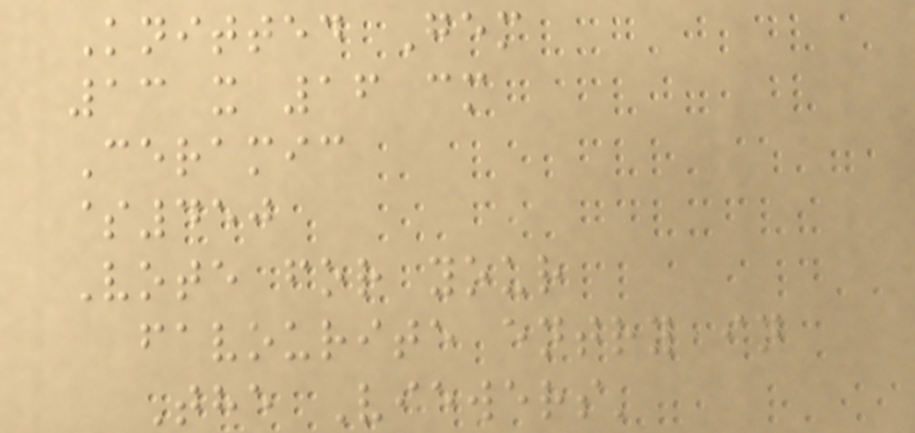Knitted Gem
13 x 16 cm
Ceramic
$450
Vote for your
favourite entry in
The Viewers'
